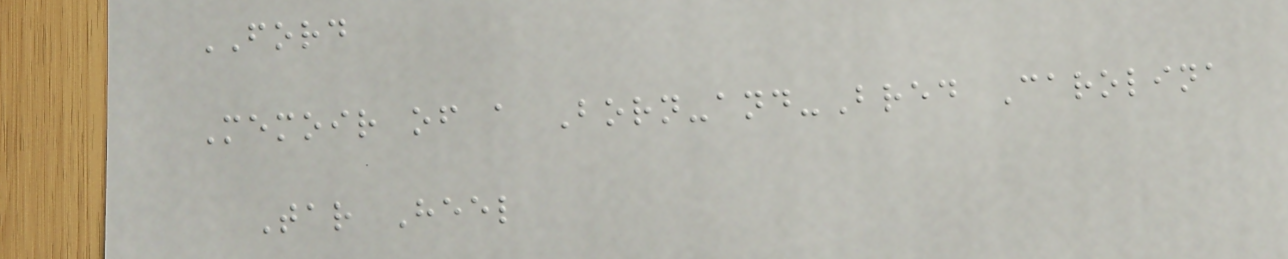FORD
Memoir of a Born-and-Bred Carolina
Tar Heel
